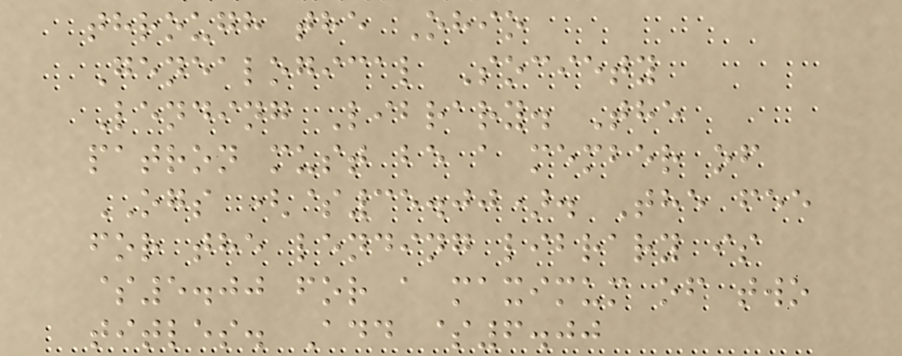through the Ohio
Genealogical Society
Lending Library. The
patron must be a member of
OGS ($35.00). The fee
for the lending library is
$5.00 for a maximum of two
titles. Add $6.00
